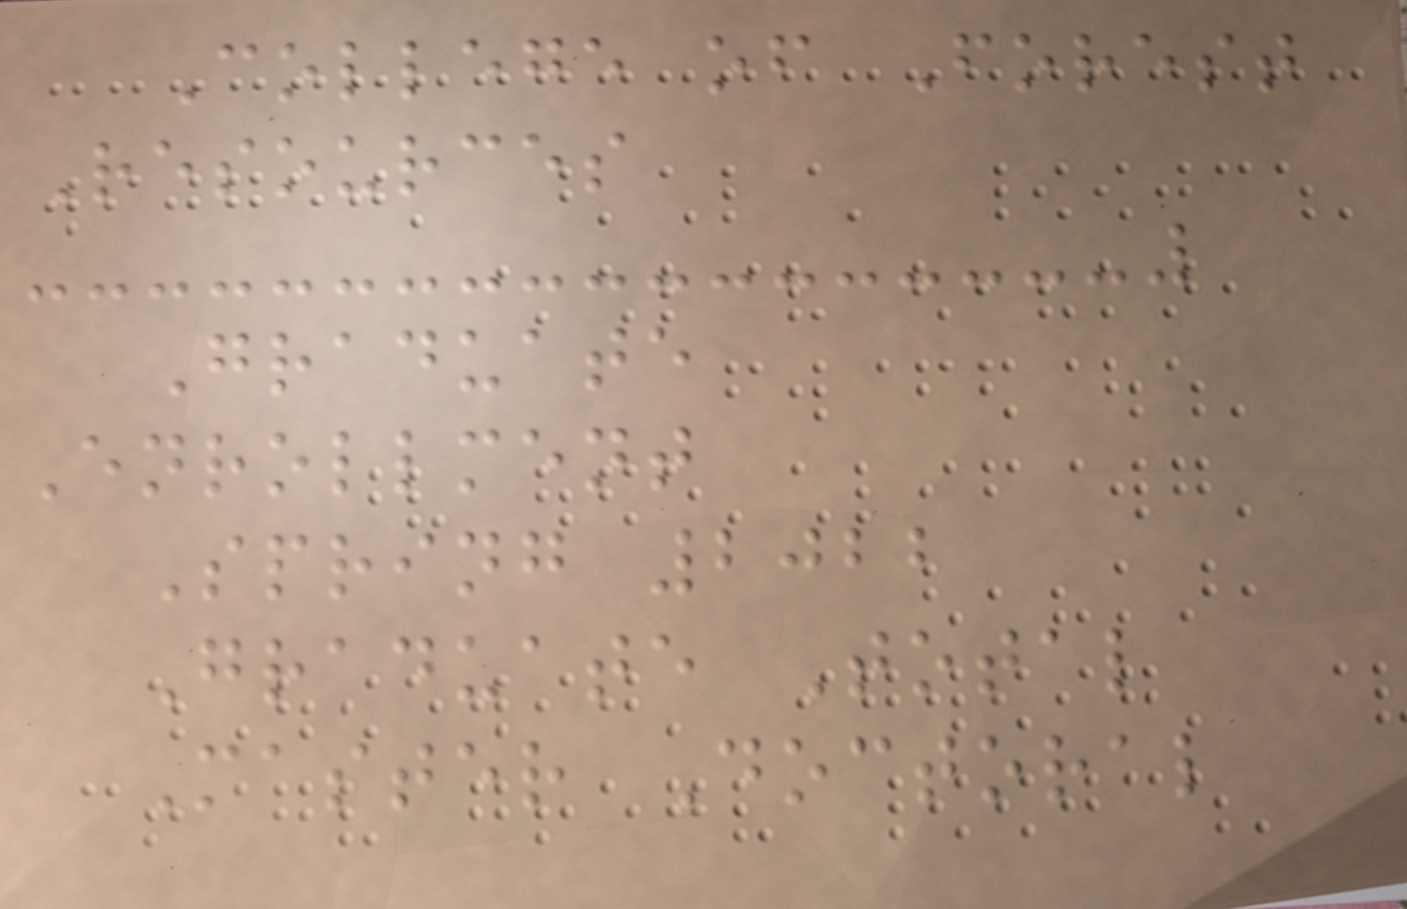College of Forest
Resources
Graduate
Enrollment
Spring 2022
Graduate Total
Master Doctoral
